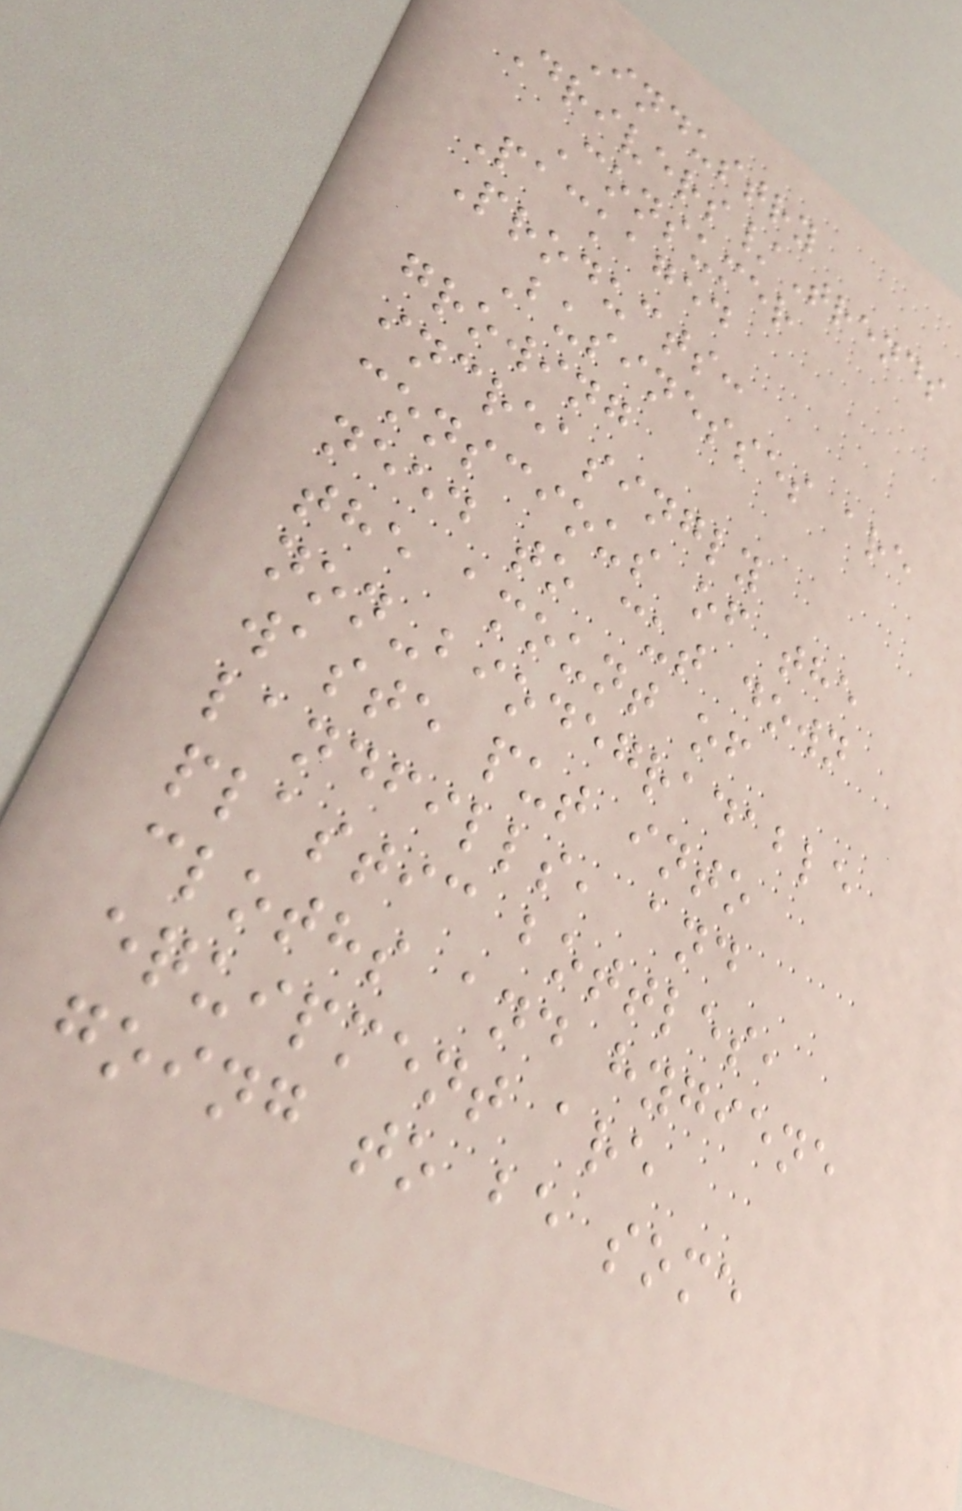Industry
Drivers/Trends
Consumer
Packaged
Products:
Businesses are
growing
increasingly
conscious of the
need to cut down
the amount of
non-biodegradable
waste put into
landfills, and
plastic bottles,
cloths and hygiene
equipment are
going to be some
